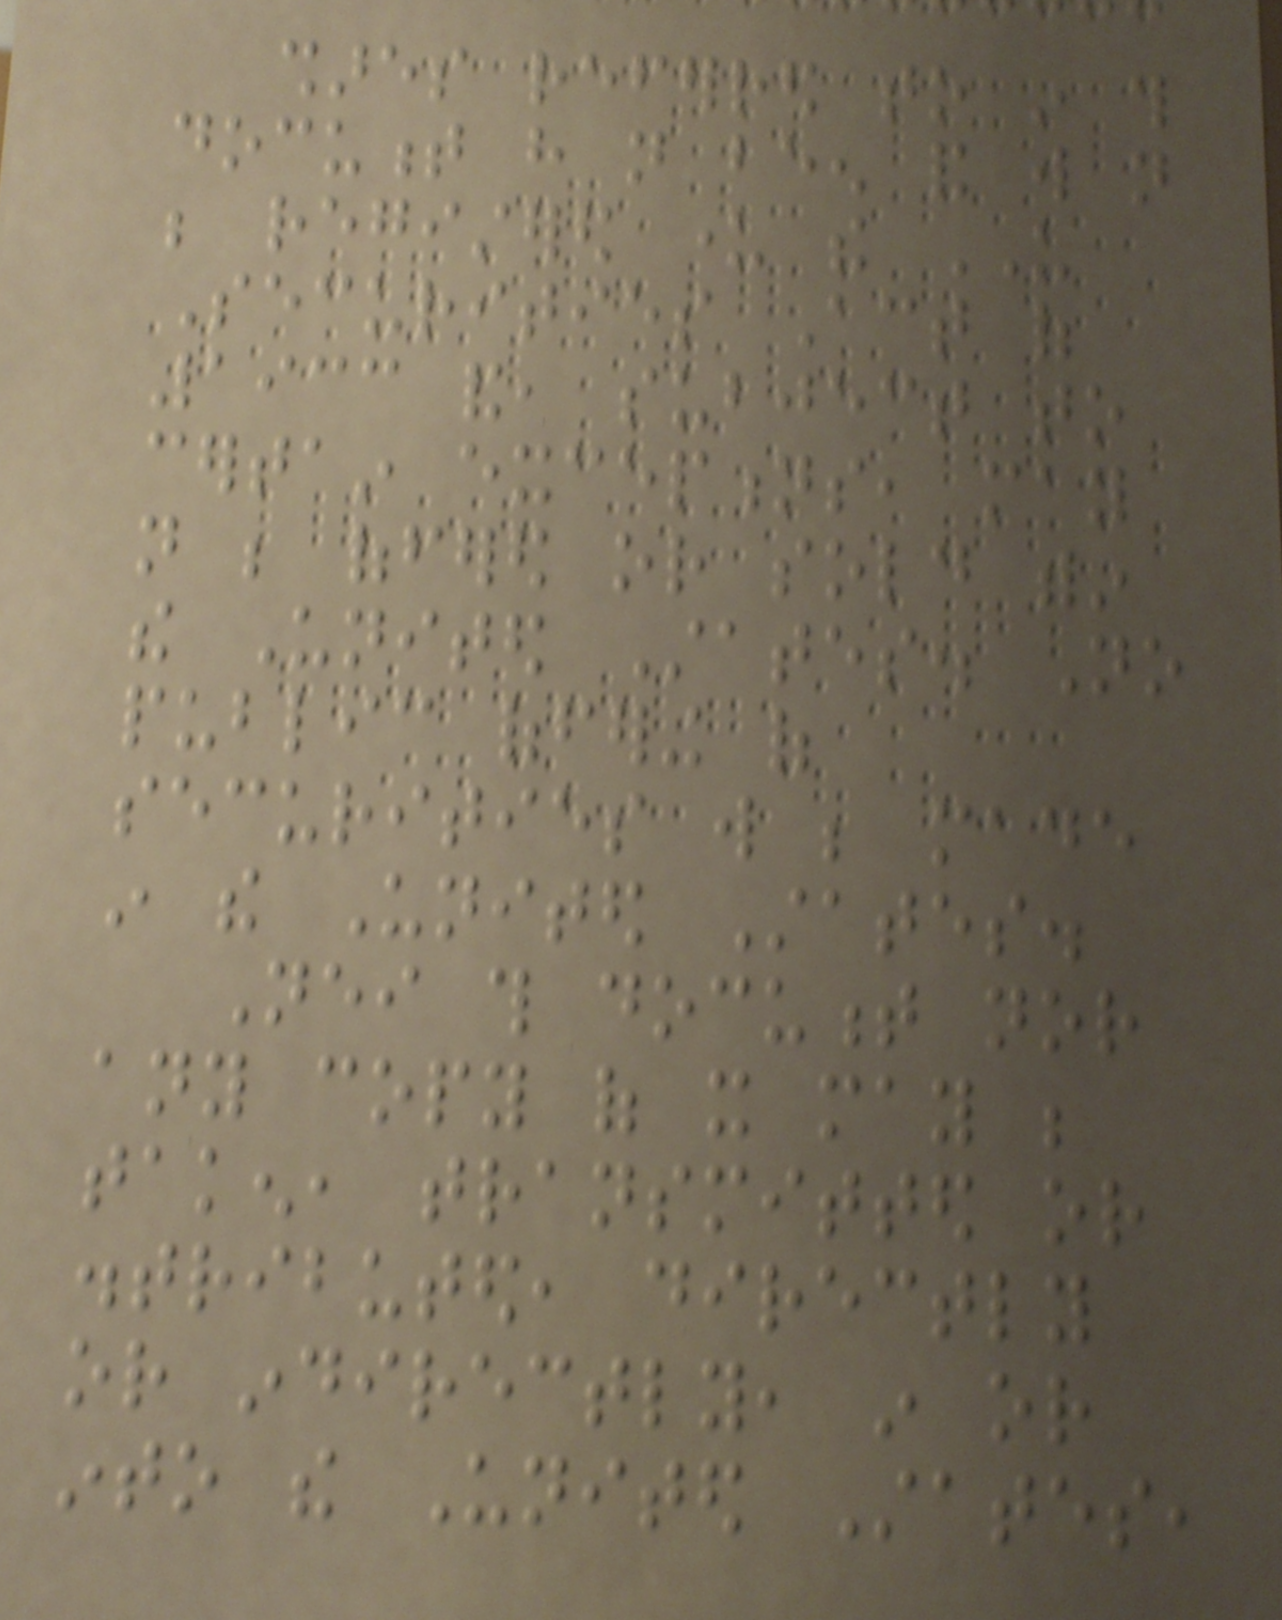shares referred to in this
document have not been and will not
be registered under the US
Securities Act of
1933 and, subject to
certain exceptions, may
not be offered or sold within
the United States. No
public offering of
securities will be made
in the United States.
Neither this document nor
any copy of it may be
taken, transmitted or
distributed, directly
or indirectly, in or
into the United States,
